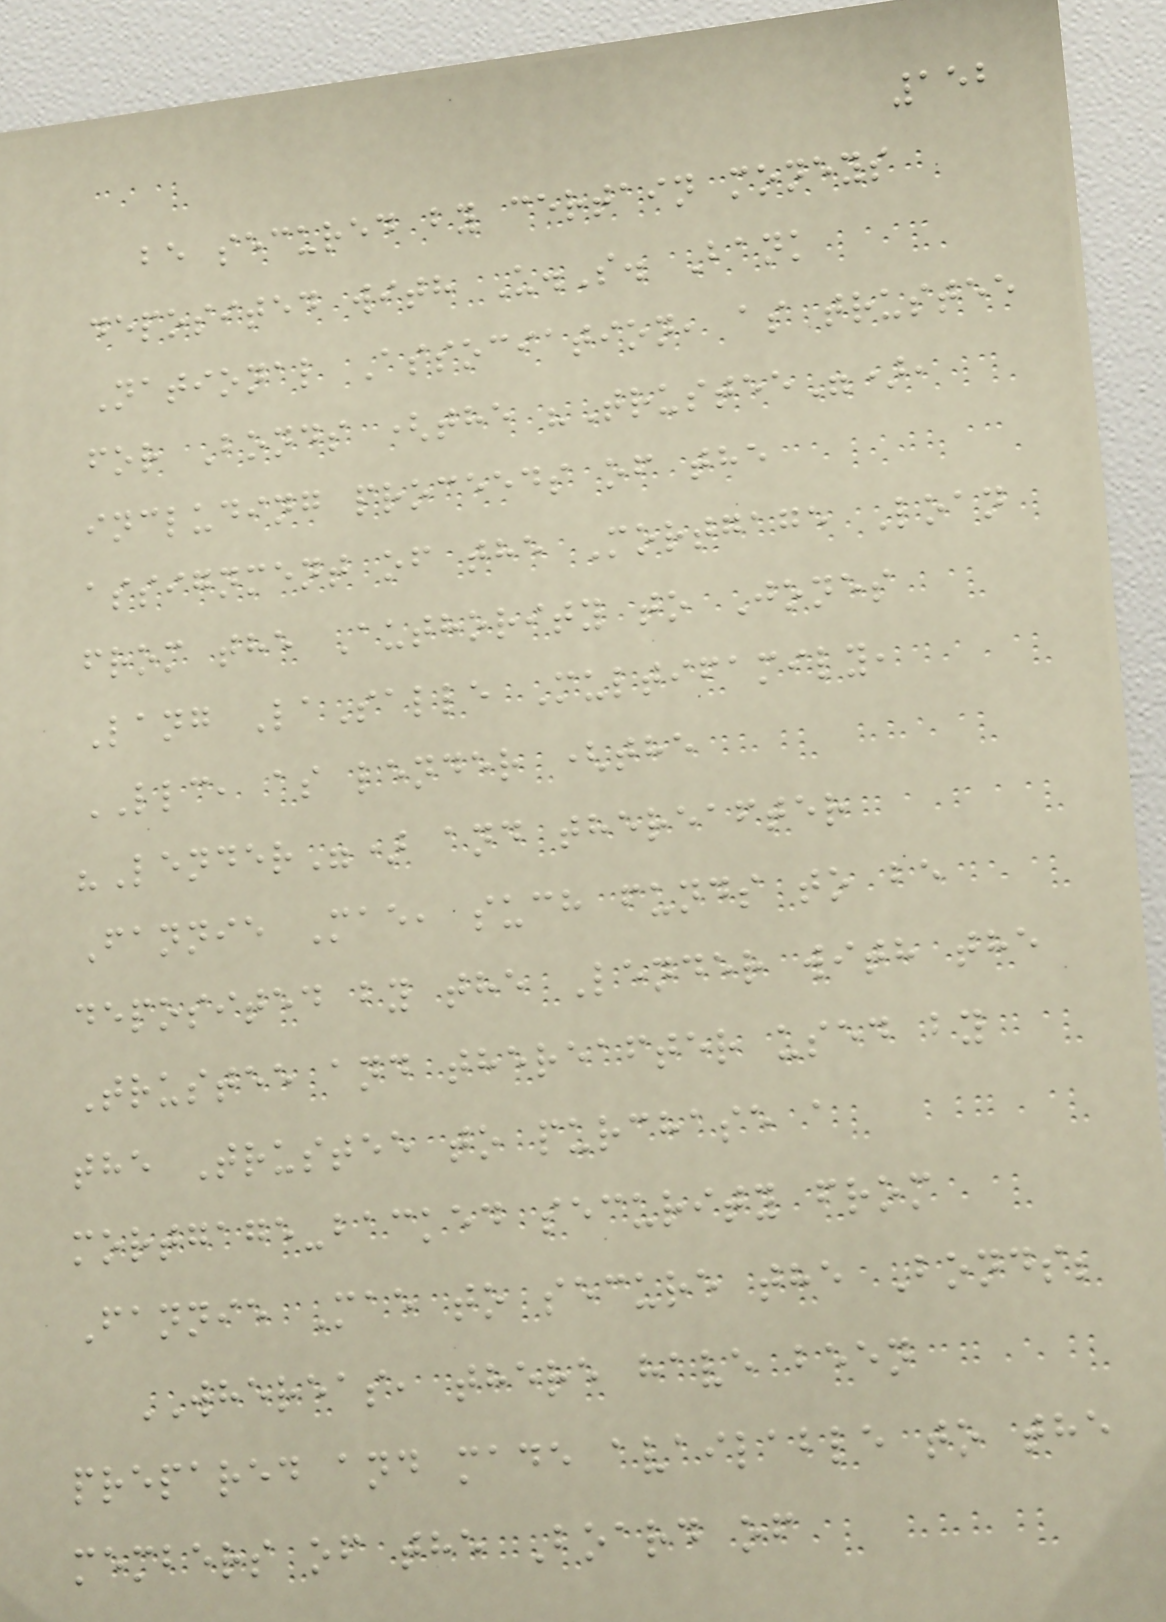152
be secured by certain moneys
deposited with U.S. Bank
National Association, as trustee
for Bonds (the "Trustee"),
including proceeds of the
assignment of the Mortgage Loan
from the Authority to Jones
Lang LaSalle Multifamily,
LLC, as lender (the
"Lender") and thereafter
Fannie Mae, such funds to be
deposited by the Lender with the
Trustee and thereafter used by
the Trustee to purchase a
mortgage-backed security from
Fannie Mae to secure the Bonds;
WHEREAS, there have been
prepared and made available to the
members of the Board of
